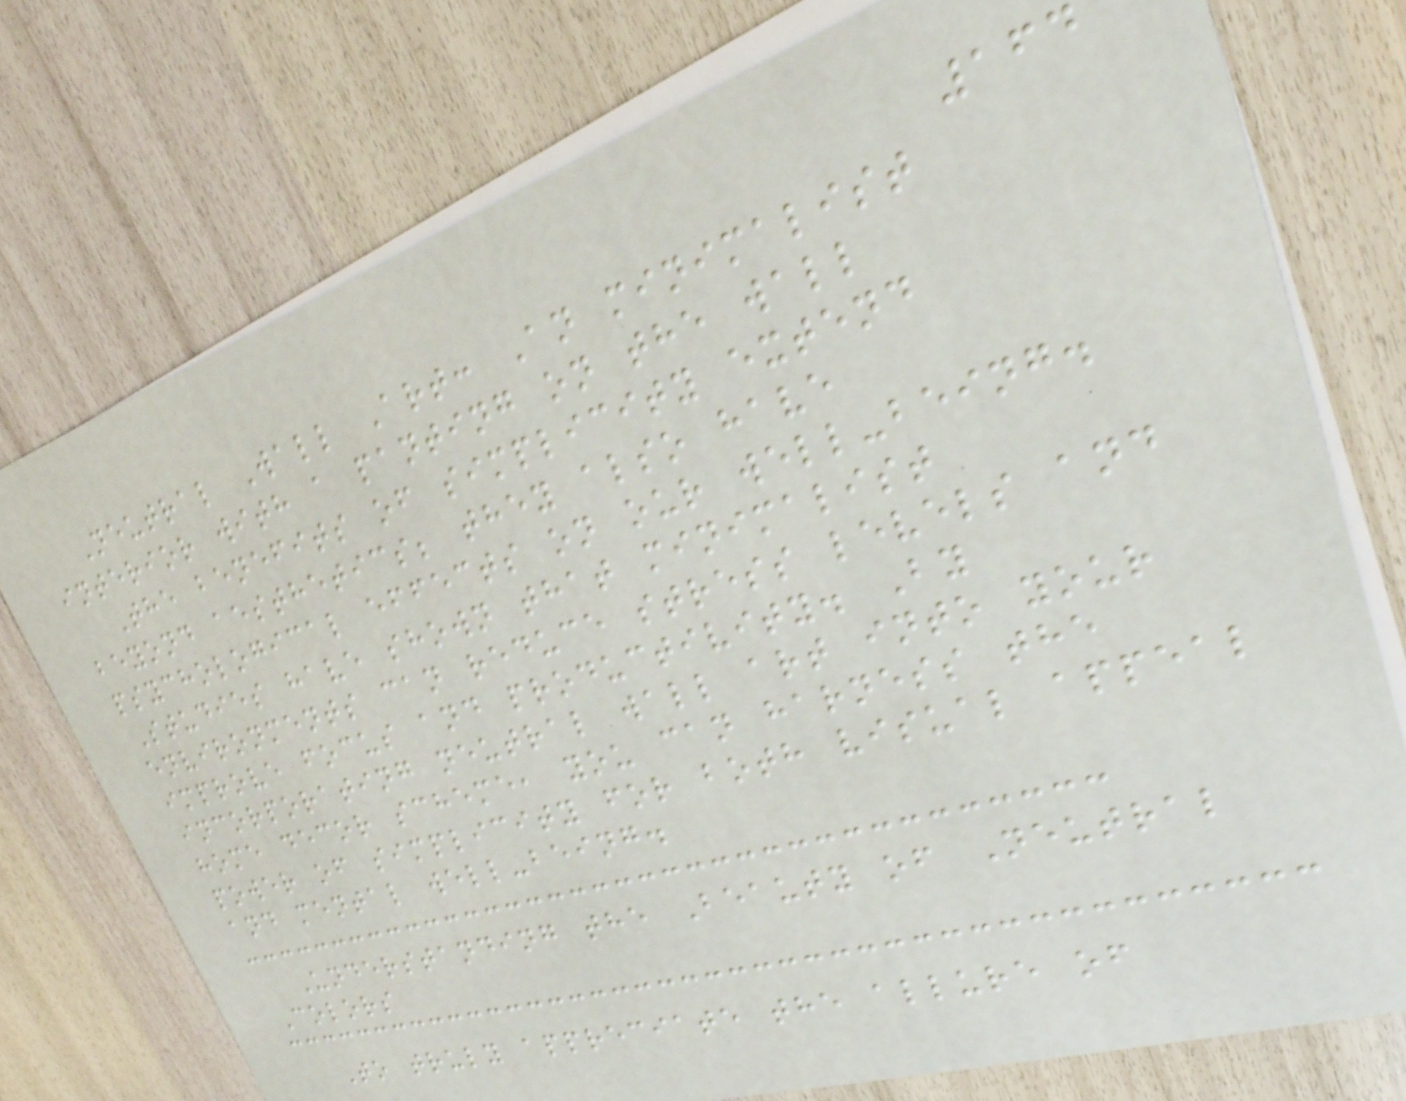164
Neutral Wall Art: An minimalist
interior with a panting on the wall
The benefits of simplicity extend
beyond aesthetics; they also have
psychological effects on our well-being.
Studies have shown that minimalist
environments can reduce stress levels and
improve focus and productivity. By
incorporating neutral wall art into your
home decor scheme, you can harness the
power of simplicity for both visual appeal
and mental well-being.
Understanding the Beauty of Neutral
Colors
To truly appreciate the allure of
